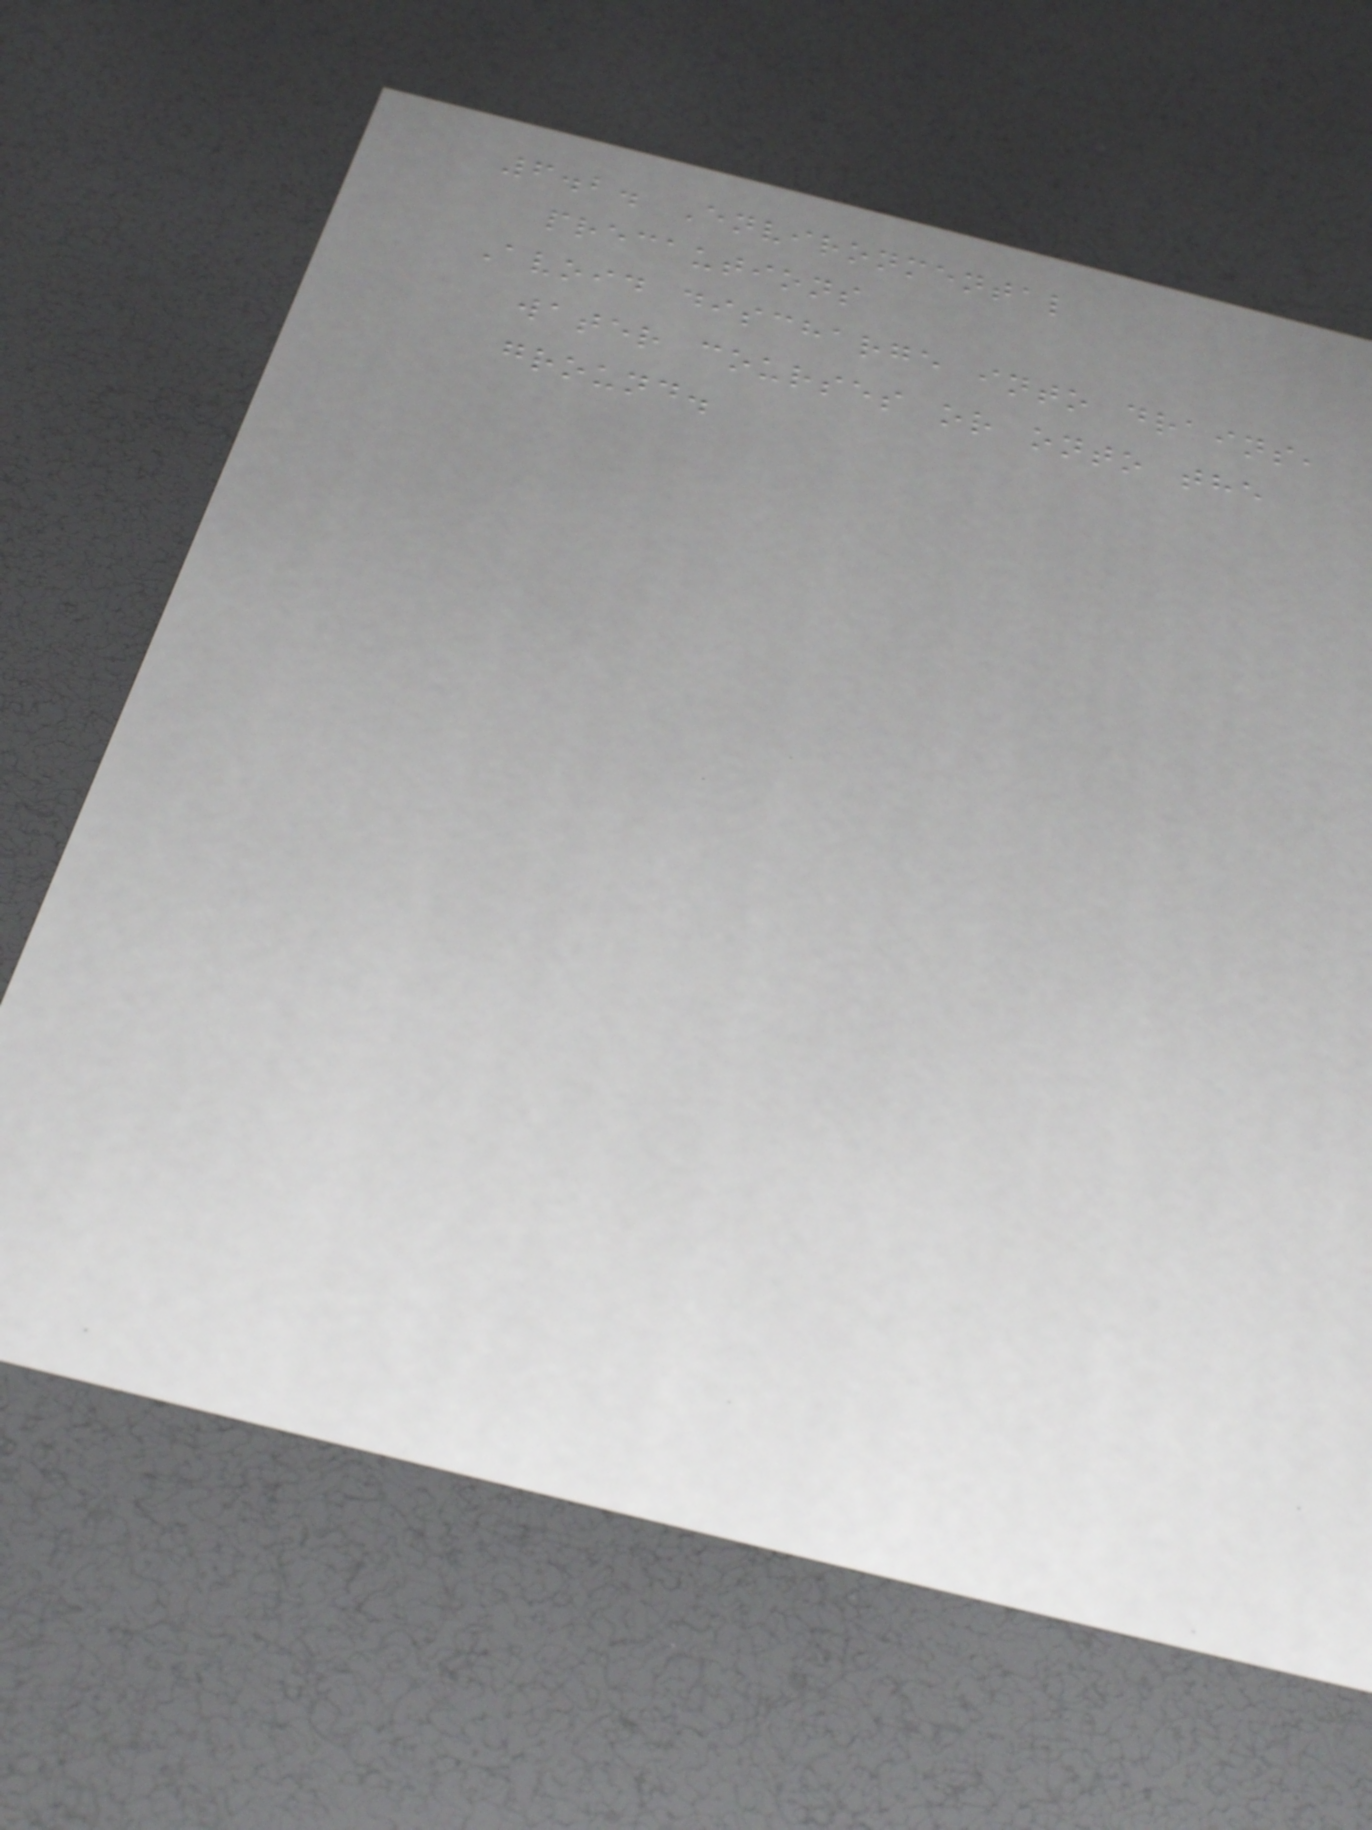6.2. Environmental
precautions
Avoid discharge into drains,
water courses or onto the
ground.
